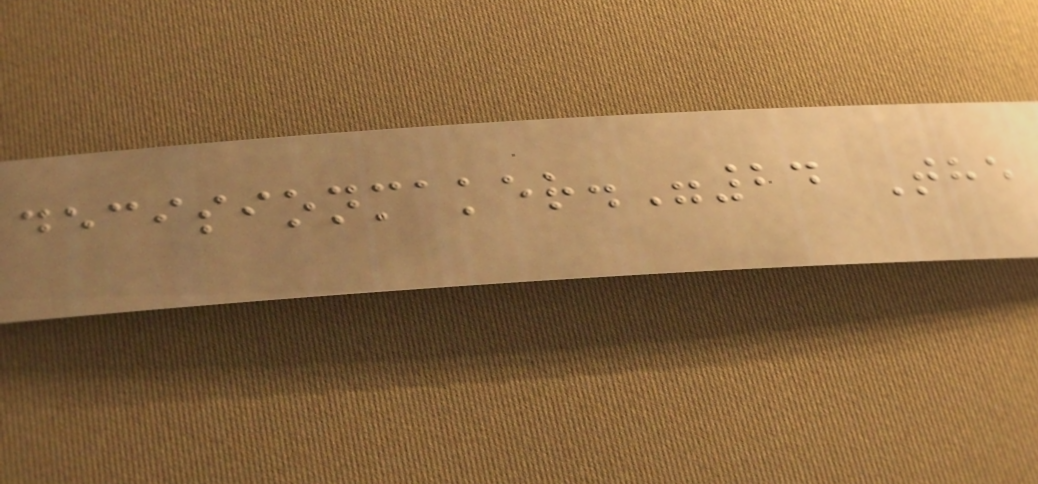decisionmaker."24 The
